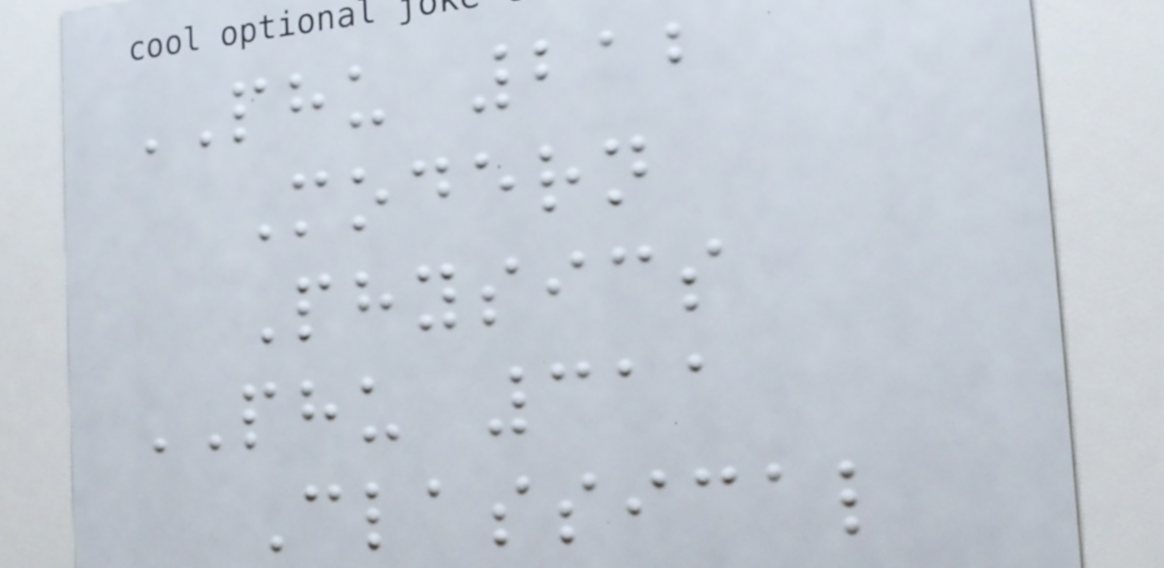PHU 212
Modern
Physics
PHU 311
Classical
